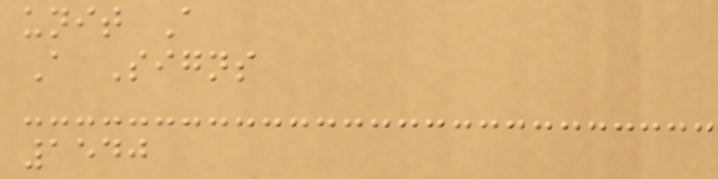unit A
A Signs
1540
